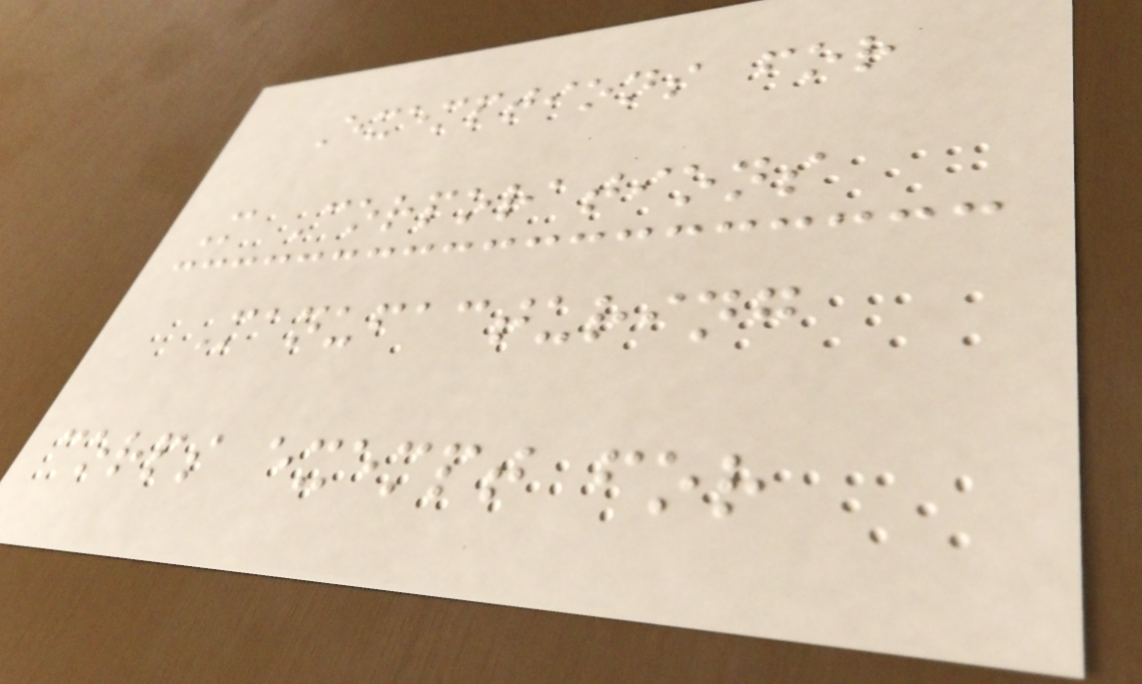Exemptions for
M Corporations
Manufacturing
corps exempt for
